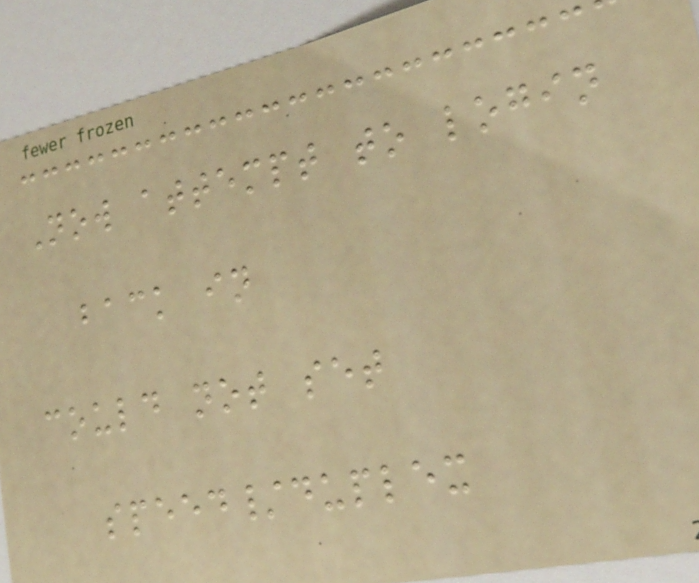Now attempt to login
back in
could not set
speed/duplex
